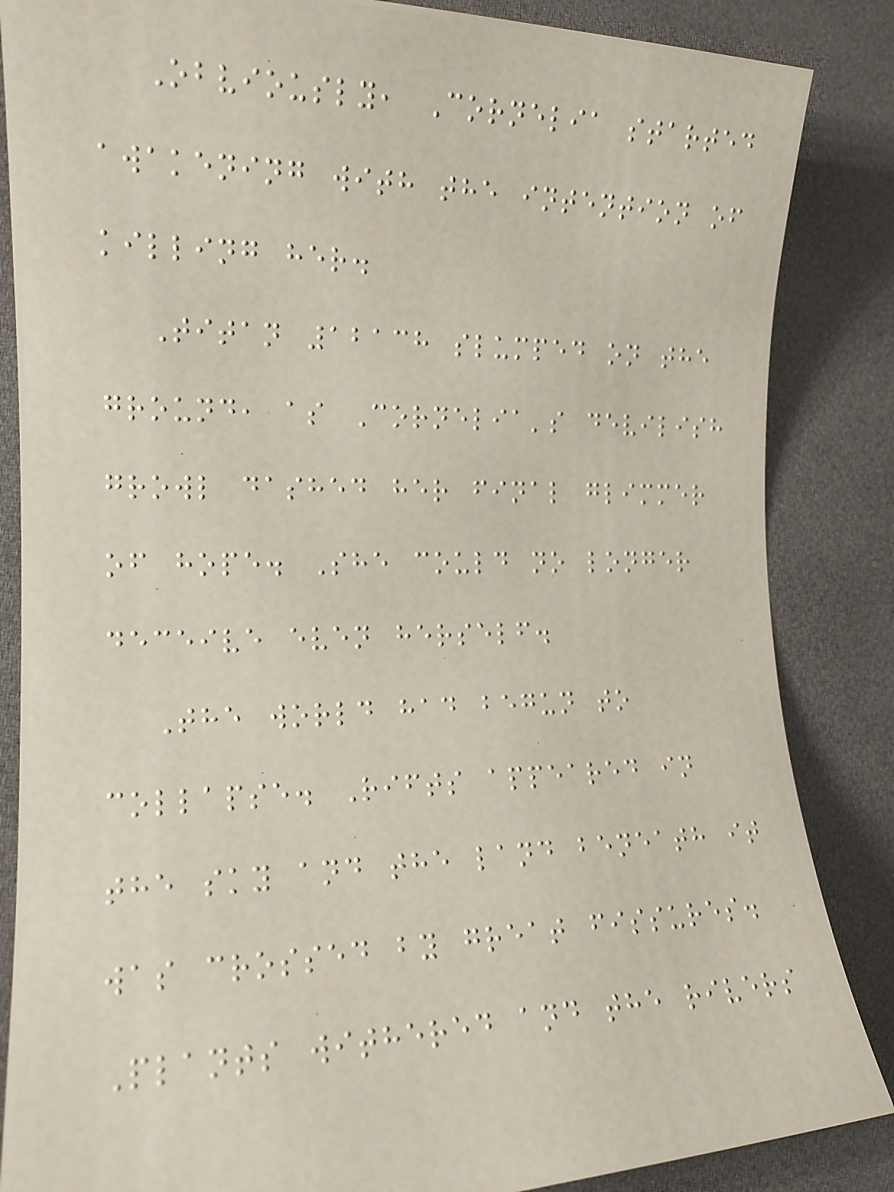Obviously, Cornelia started
awakening with the intention of
killing her.
Titan 12138 slumped on the
ground, as Cornelia's devilish
growl dashed her final glimmer
of hope. She could no longer
deceive even herself.
The world had begun to
collapse. Rifts appeared in
the sky and the land beneath it
was crossed by great fissures.
Plants withered and the rivers
